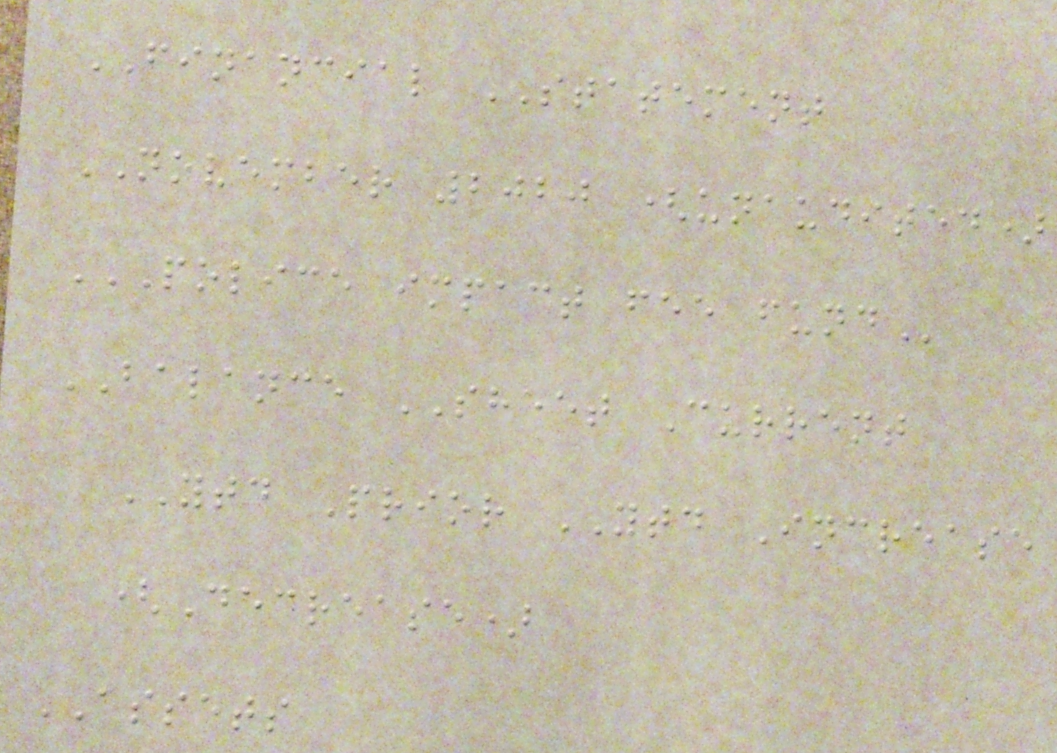FINANCIAL STATEMENT
NOVEMBER 2020 (unaudited)
POLICE IMPACT FEE FUND
BALANCE SHEET Current
YTD Prior YTD Increase
(Decrease)
ASSETS
